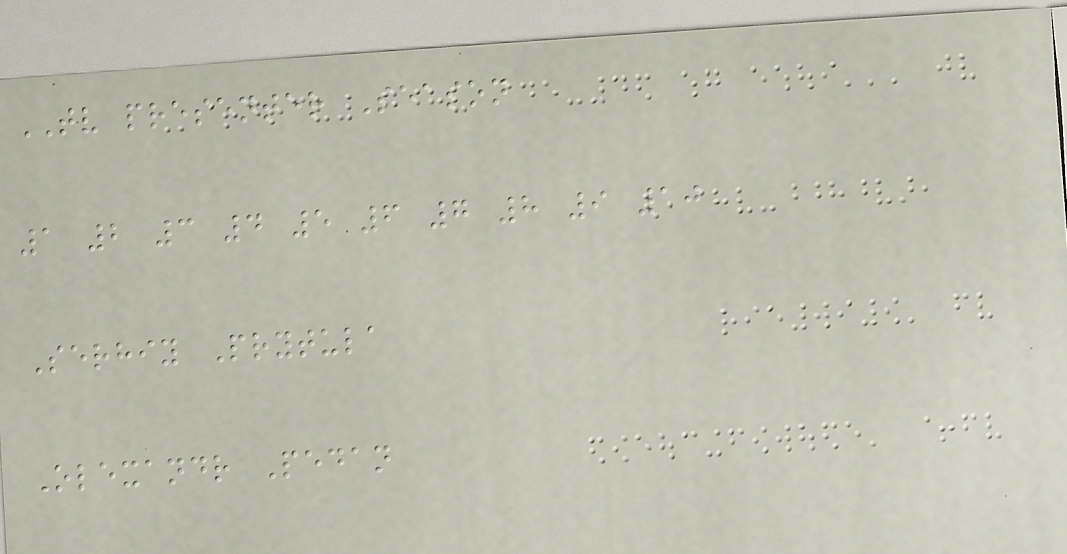TV presenter Season
1 2 3 4 5 6 7 8 9 10
Serhiy Prytula
Olexandr Pedan
